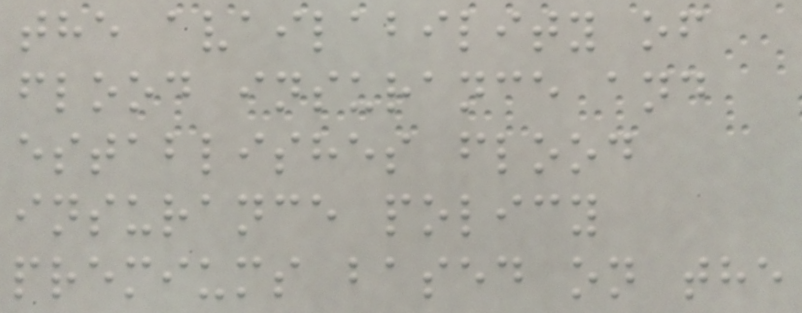the availability of
flood insurance and
establishes flood
insurance policy
premiums based on the
